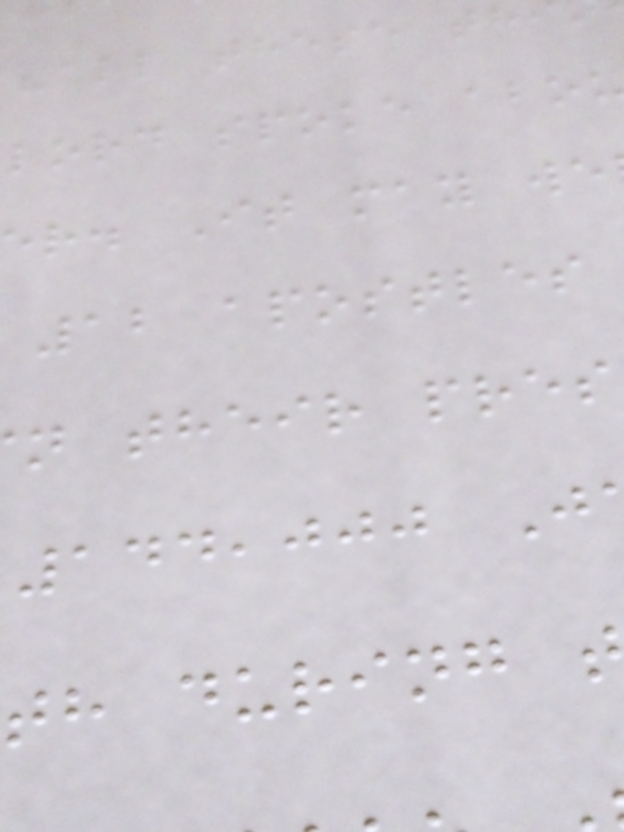"all these th
lord spoke abo
r. It may we
12 apostles
n their pres
144,000 J
th during
